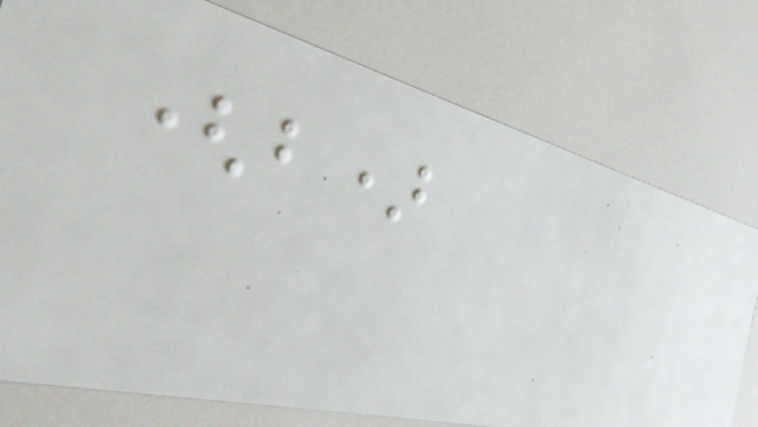(b)
